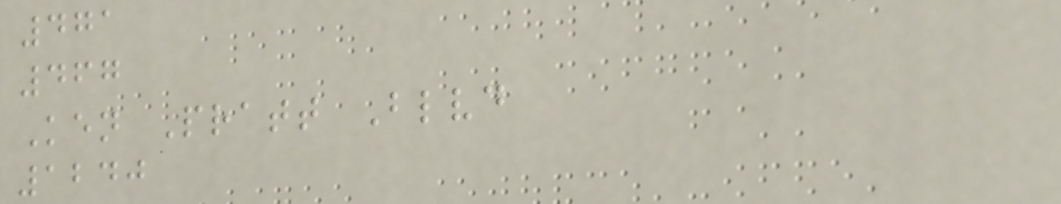471
467
Ken Pratt Blvd
1240
